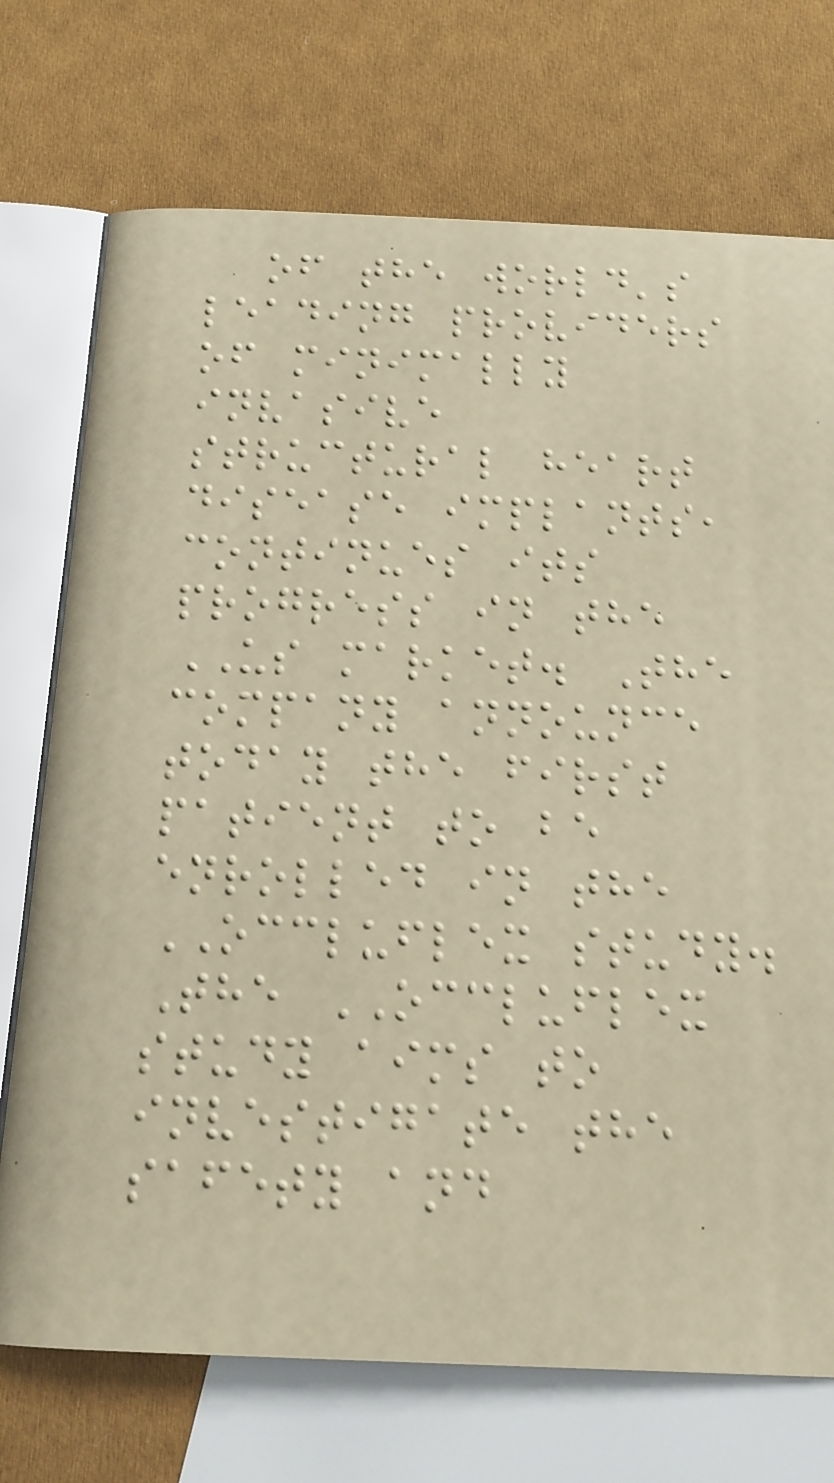of the world's
leading providers
of minimally
invasive
structural heart
disease implants,
continues its
progress in the
US market. The
company announce
today the first
patient to be
enrolled in the
OCCLUFLEX study.
The OCCLUFLEX
study aims to
investigate the
safety and
